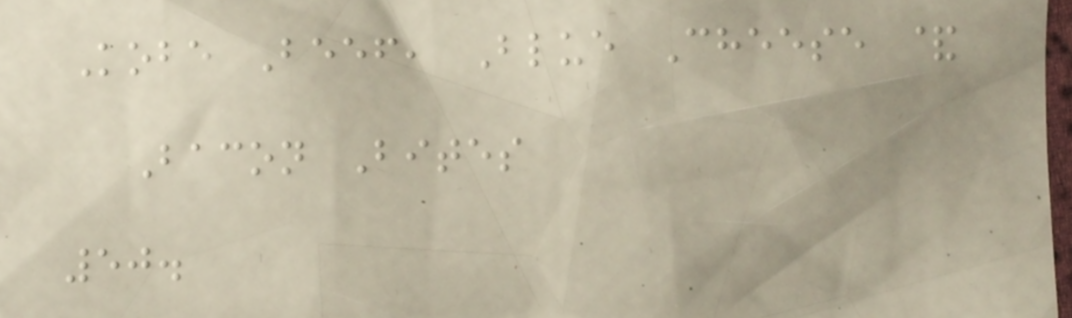Kobe Beef, Blue Cheese &
Bacon Bites
50.
